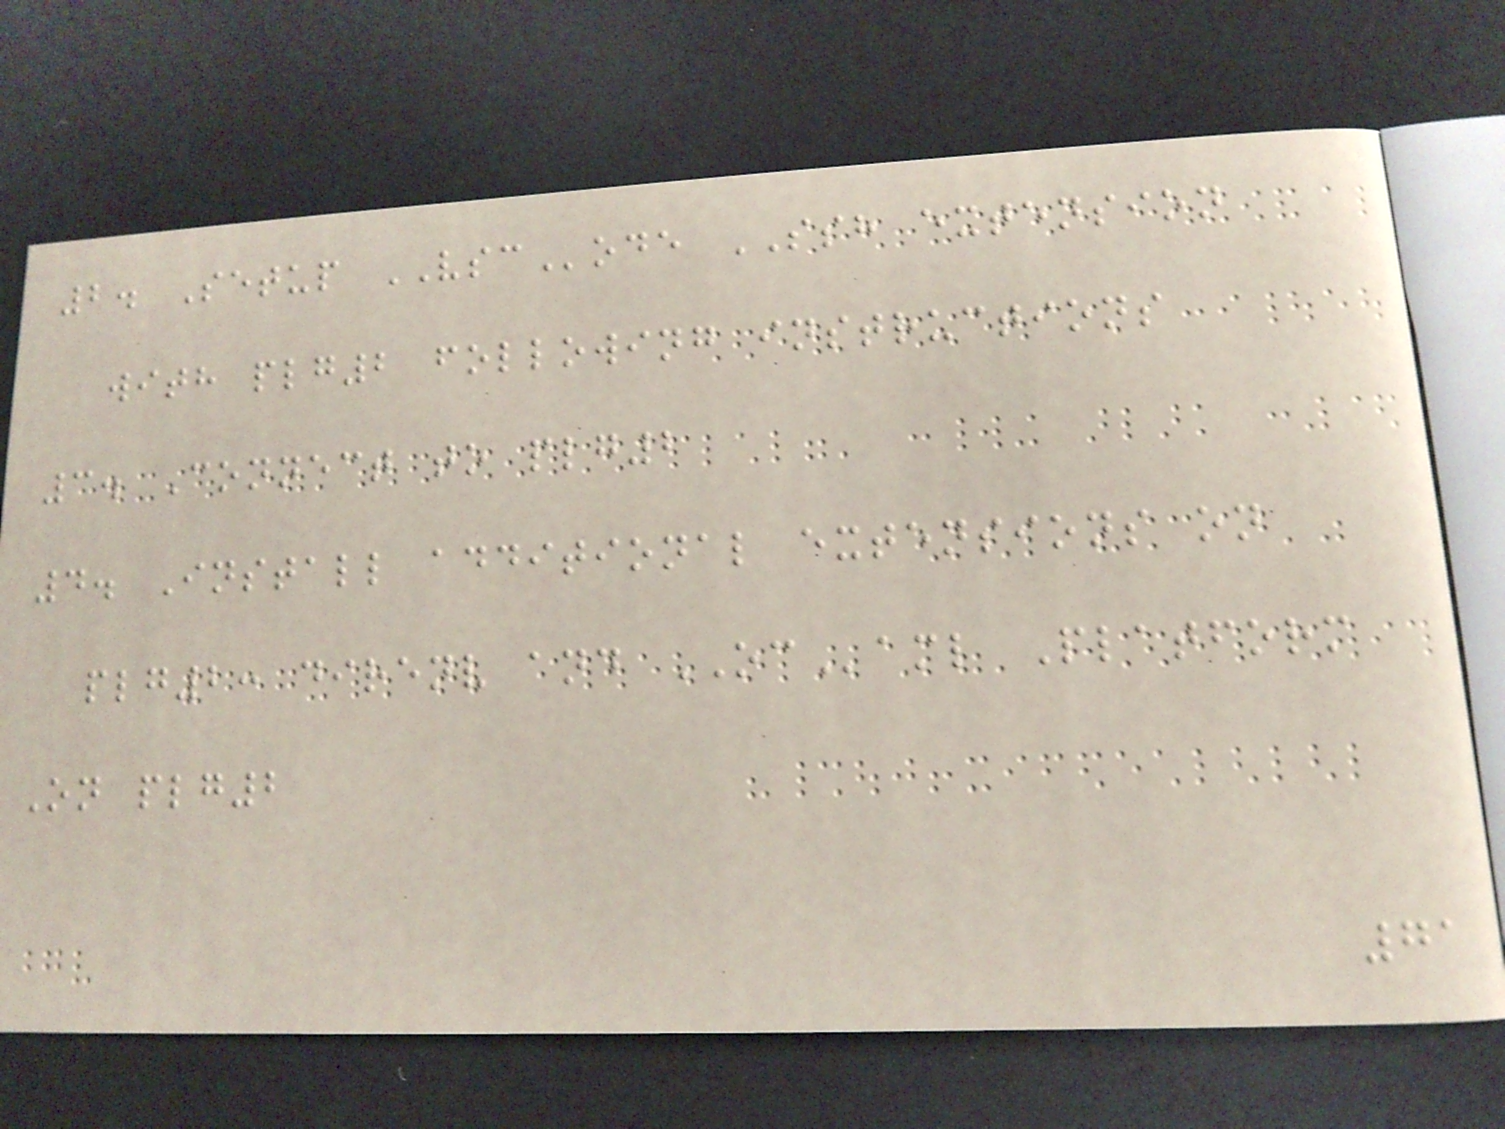2. Setup VSCode SSH extension
with plg2 following instructions
3. Connect to plg2
4. Install additional extensions on
plg2: direnv and OCaml Platform
On plg2
71
